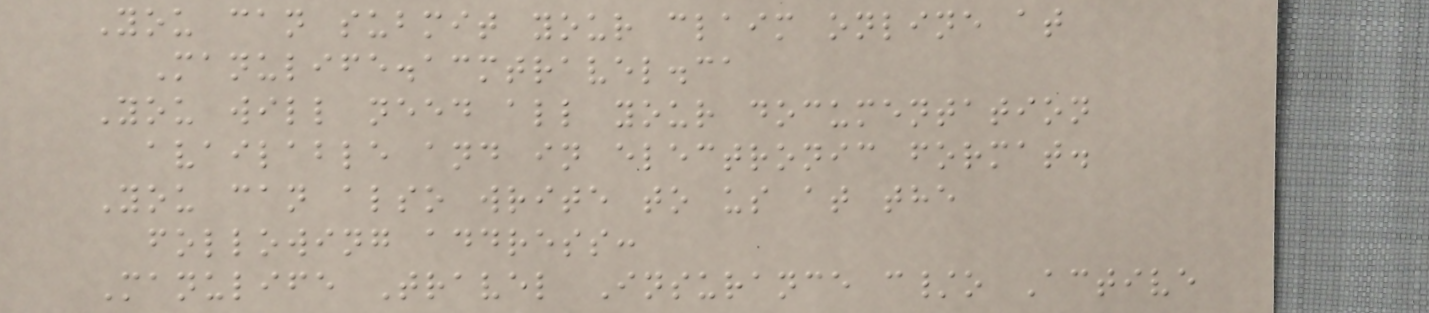You can submit your claim online at
Manulife.acmtravel.ca
You will need all your documentation
available and in electronic format.
You can also write to us at the
following address:
Manulife Travel Insurance c/o Active
